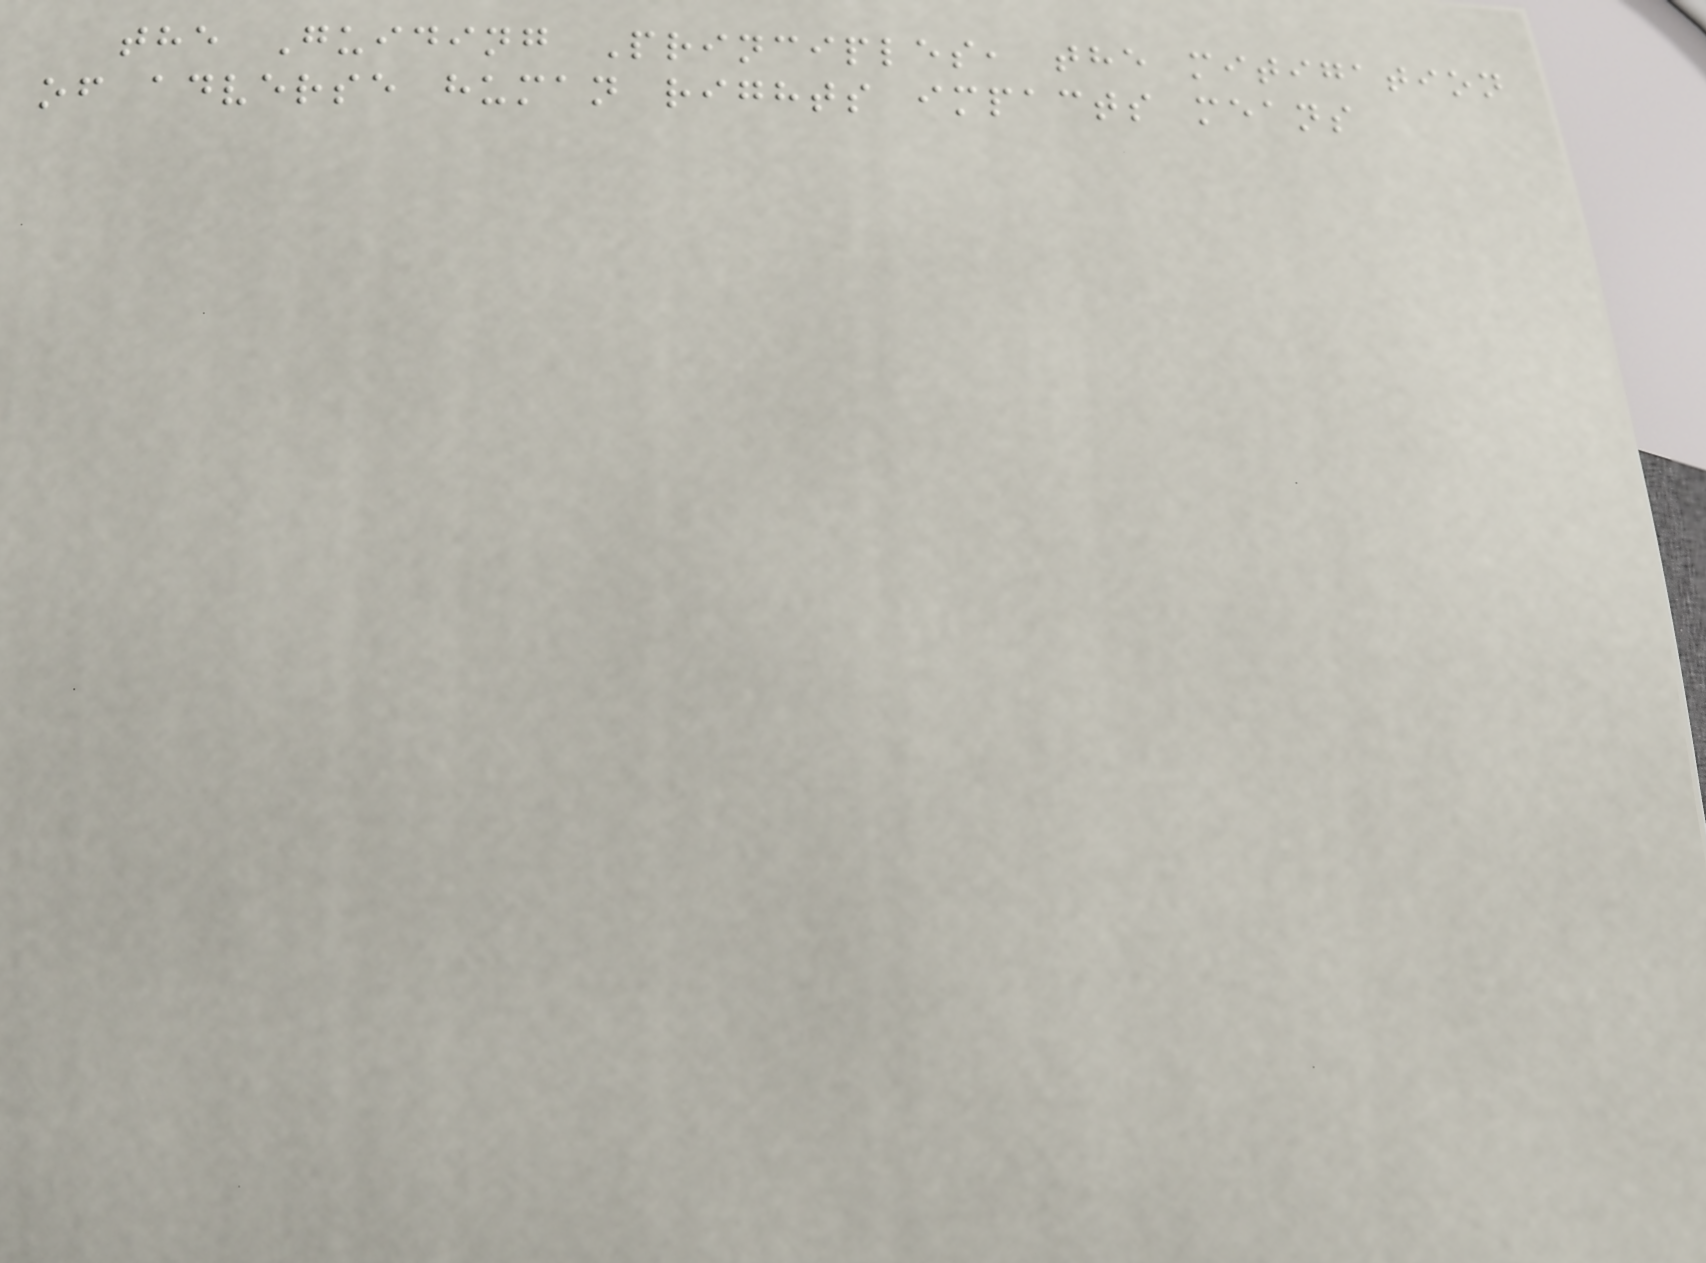the Guiding Principles, the mitigation
of adverse human rights impacts means
